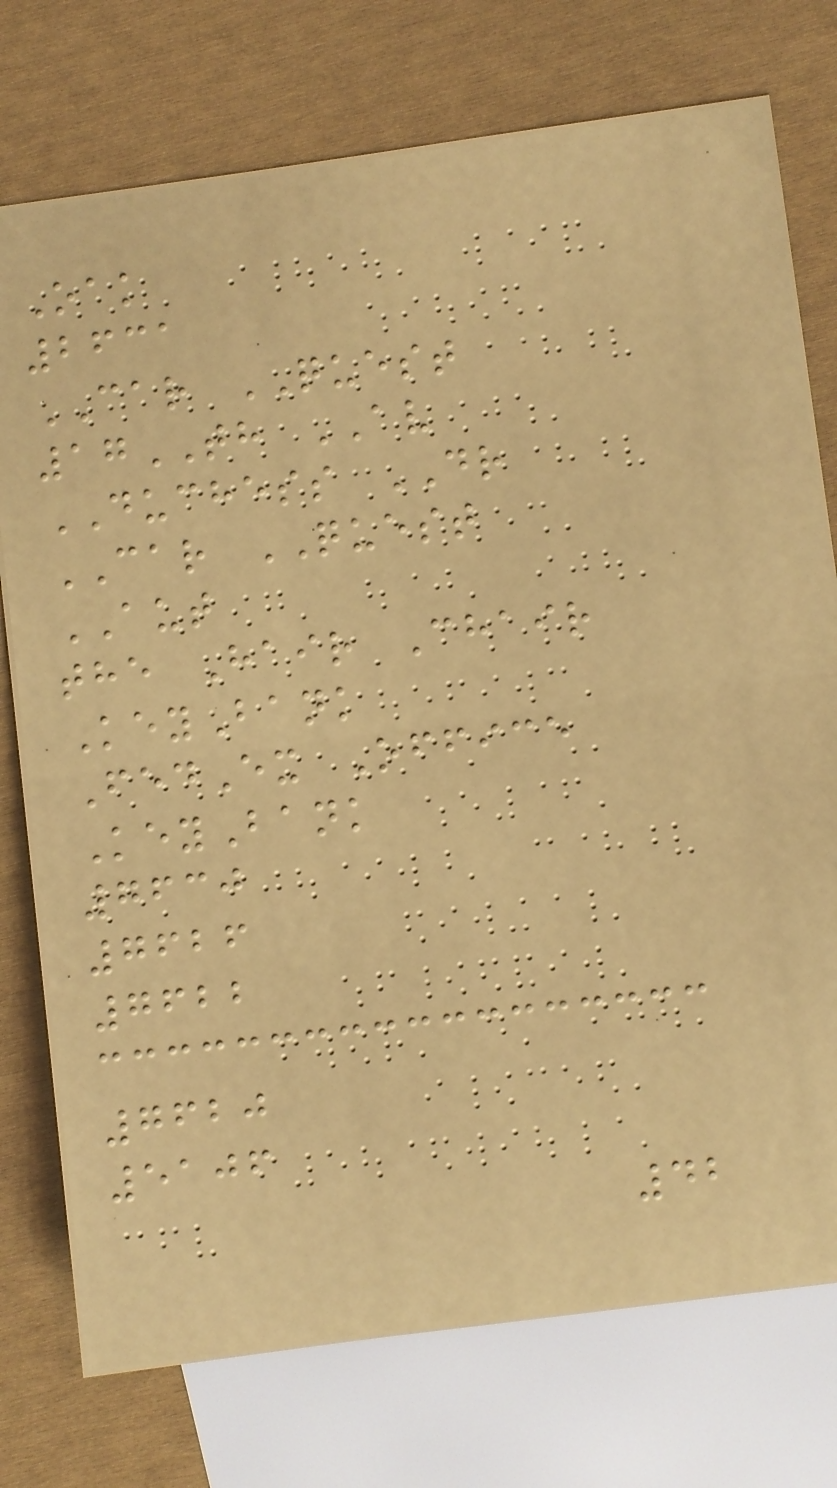Oak
2631
CAR QUEST
17TH AV
DUCHESS DR
CAR QUEST
AUT
the Hair Chair
KeyBank
FedEx Office
KeyBank
7630
7626
7622
7620
5106
42
